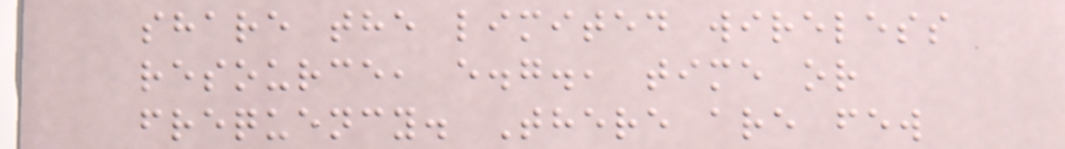share the limited wireless
resource, e.g., time or
frequency. There are few
